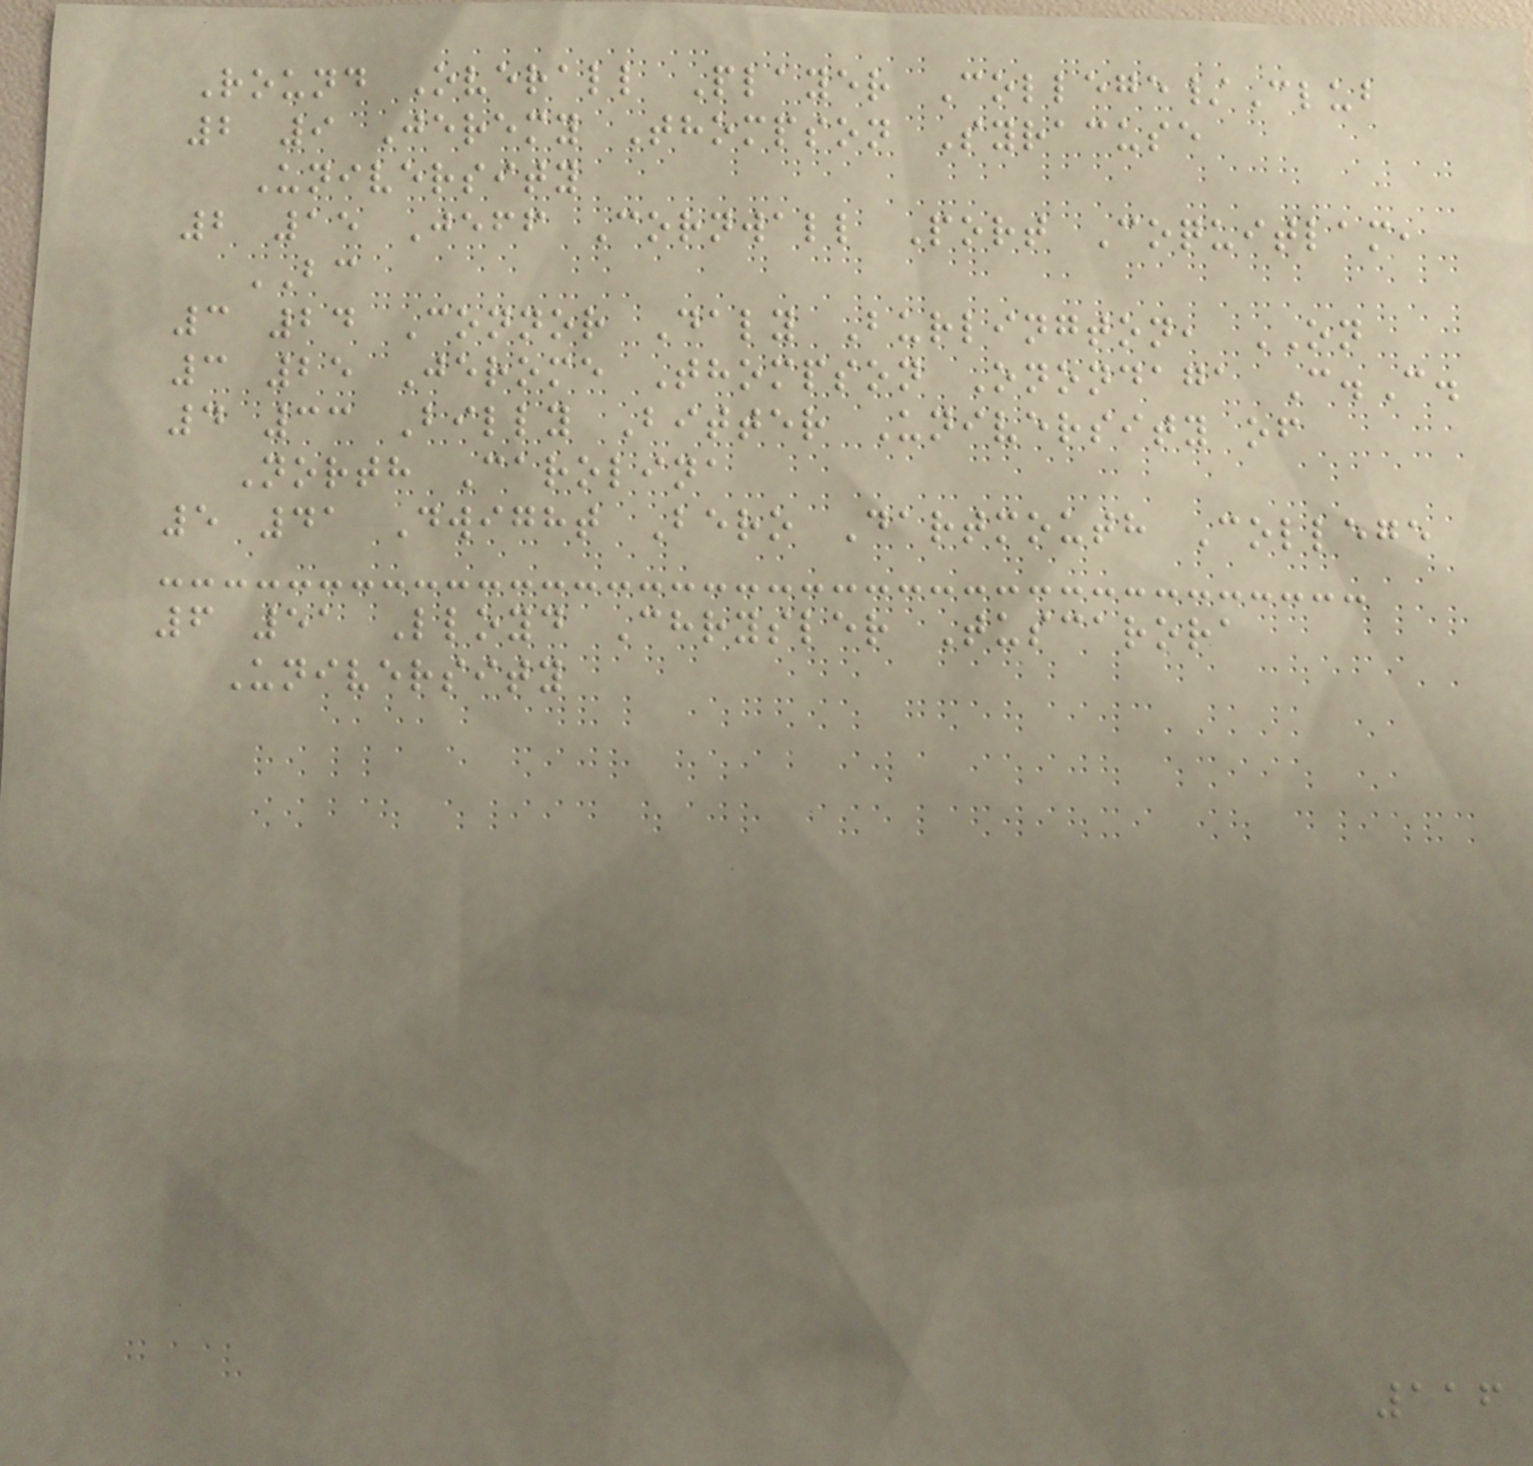Round Overall Player College/Club
2 9 Jeremy Thompson Syracuse
University
2 15 Jeff Cornwall Port Coquitlam,
BC
3 24 Connor Daly Burlington, ON
3 25 Jerome Thompson Onondaga C.C.
4 33 Billy Bitter University of
North Carolina
5 41 Dwight Bero Dartmouth College
6 51 Lloyd Chrysler Tuscarora
University
116
